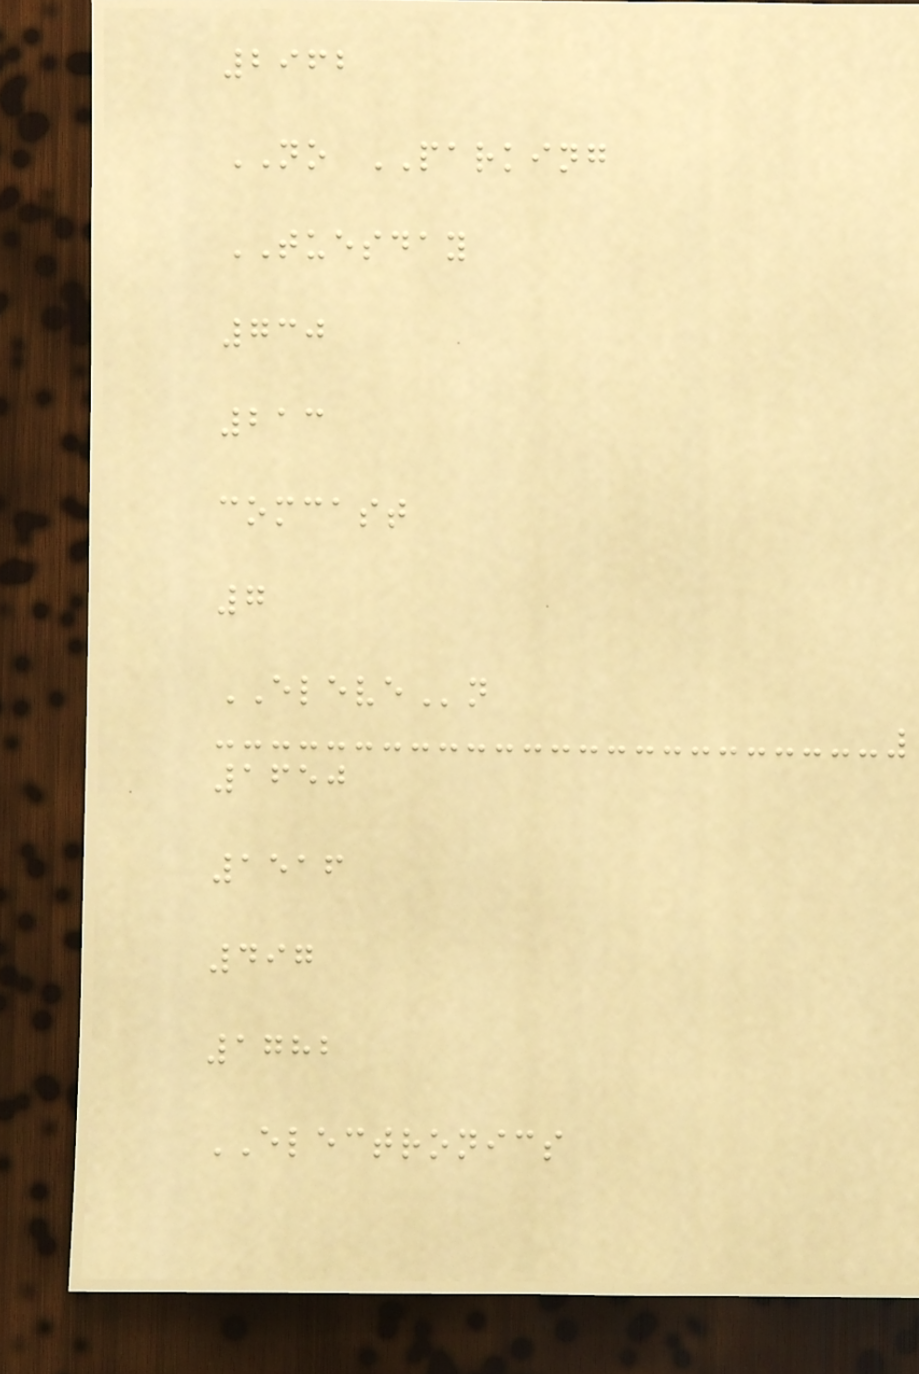2962
NO PARKING
TUESDAY
730
213
comcast
7
ELEVEn
1650
1516
497
1782
ELECTRONICS
